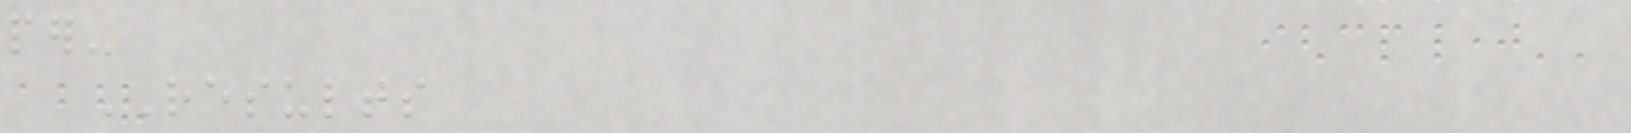per-
RESULTS
